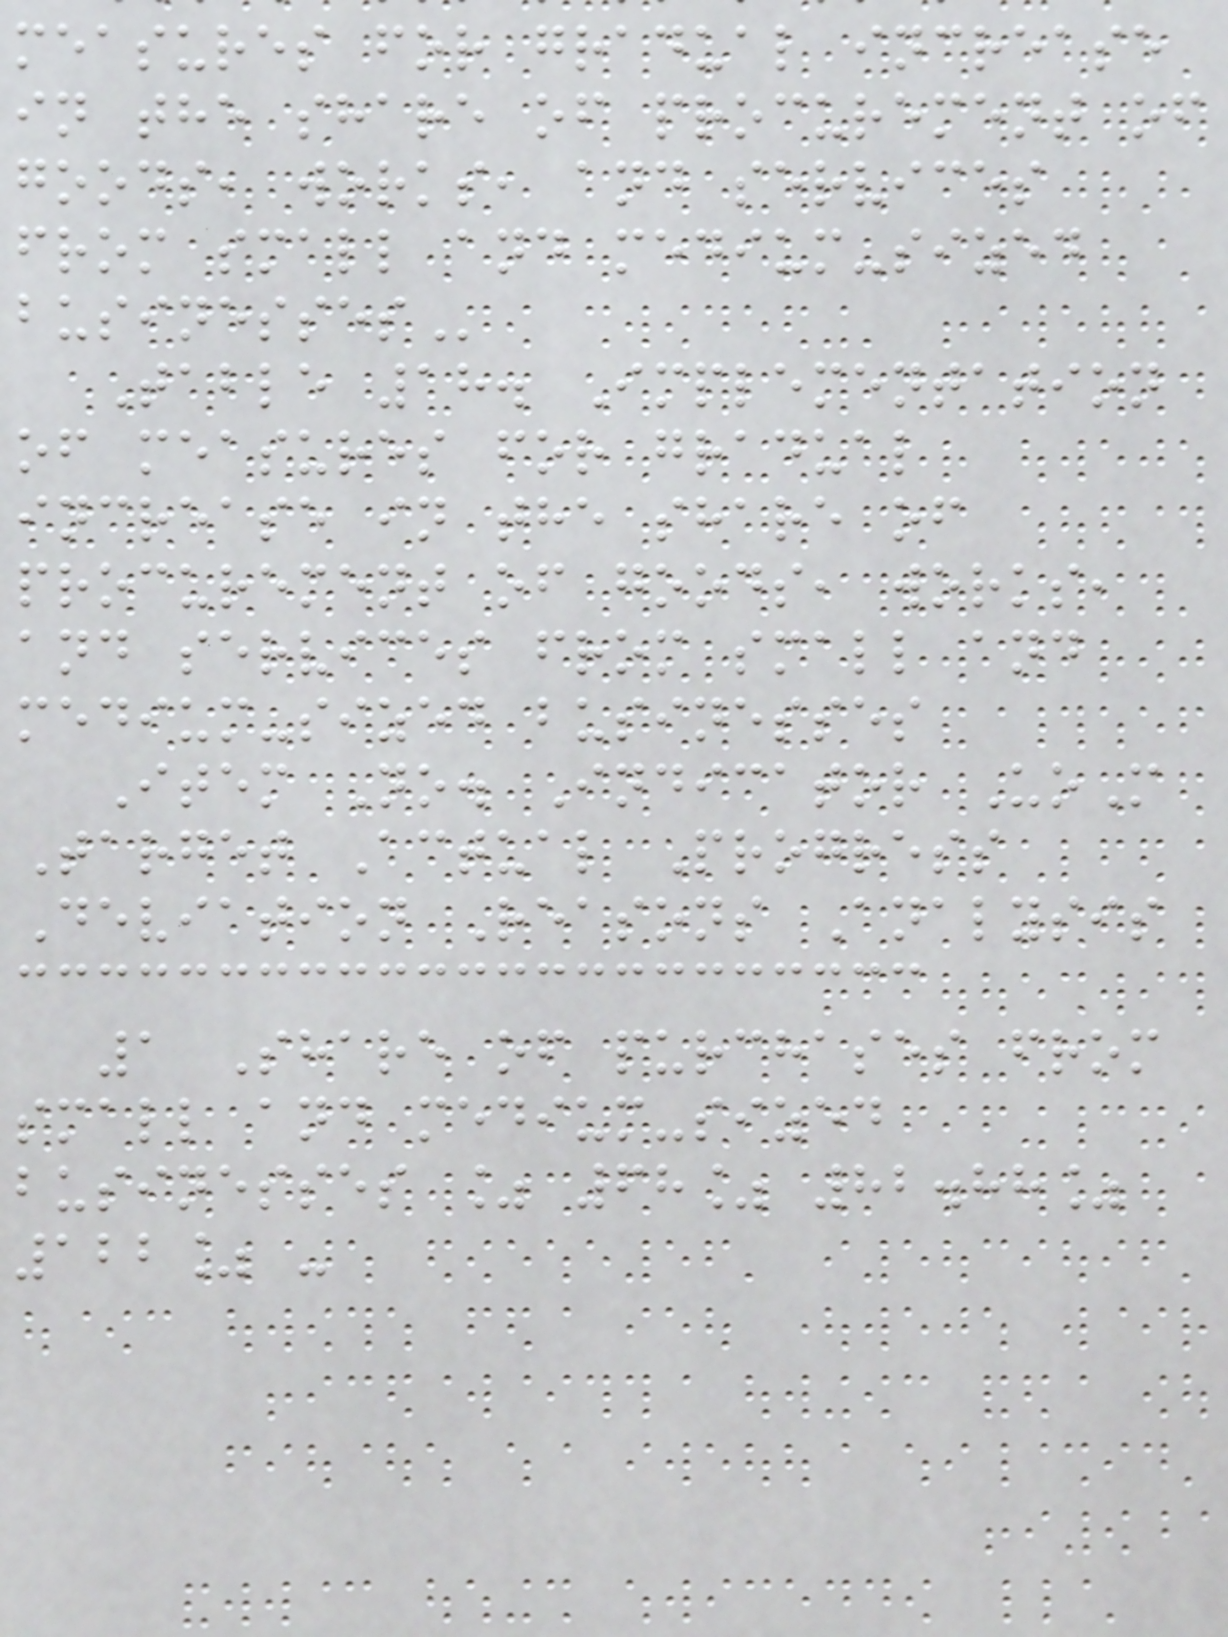measures for gradual increase
in the share of procurement of
goods, works, and services
from small and medium-sized
Table 18. Implementation
of measures for gradual
increase in the share of
procurement of goods, works,
and services from small and
medium-sized businesses
Item No. Indicator UoM
Target Actual Progress
Deviation Reasons Analysis
1 Share of purchases from
small and medium-sized
businesses % 68% 82.88%
122% -
